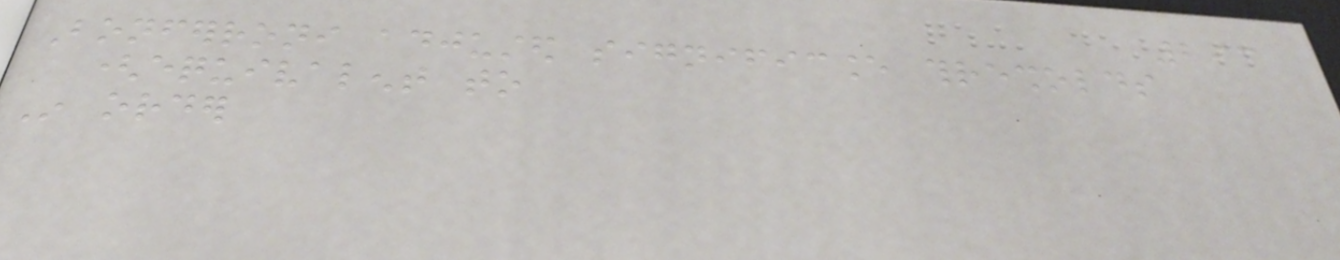293
Bonferroni adjusted significance thresholds
(equivalent to
In order
